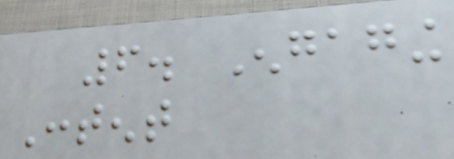6. Engaging
Content
